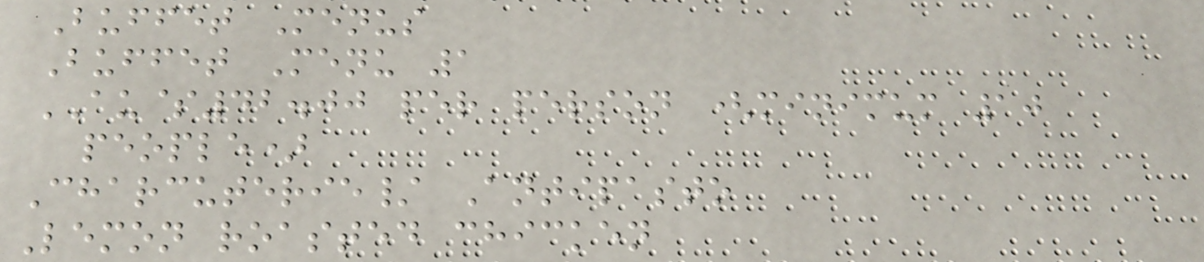Buffet Menus
Buffet Menu 1
AU$42.00 per person (minimum 10
people)
Charcuterie/ Antipasto
Lemon roasted chicken
